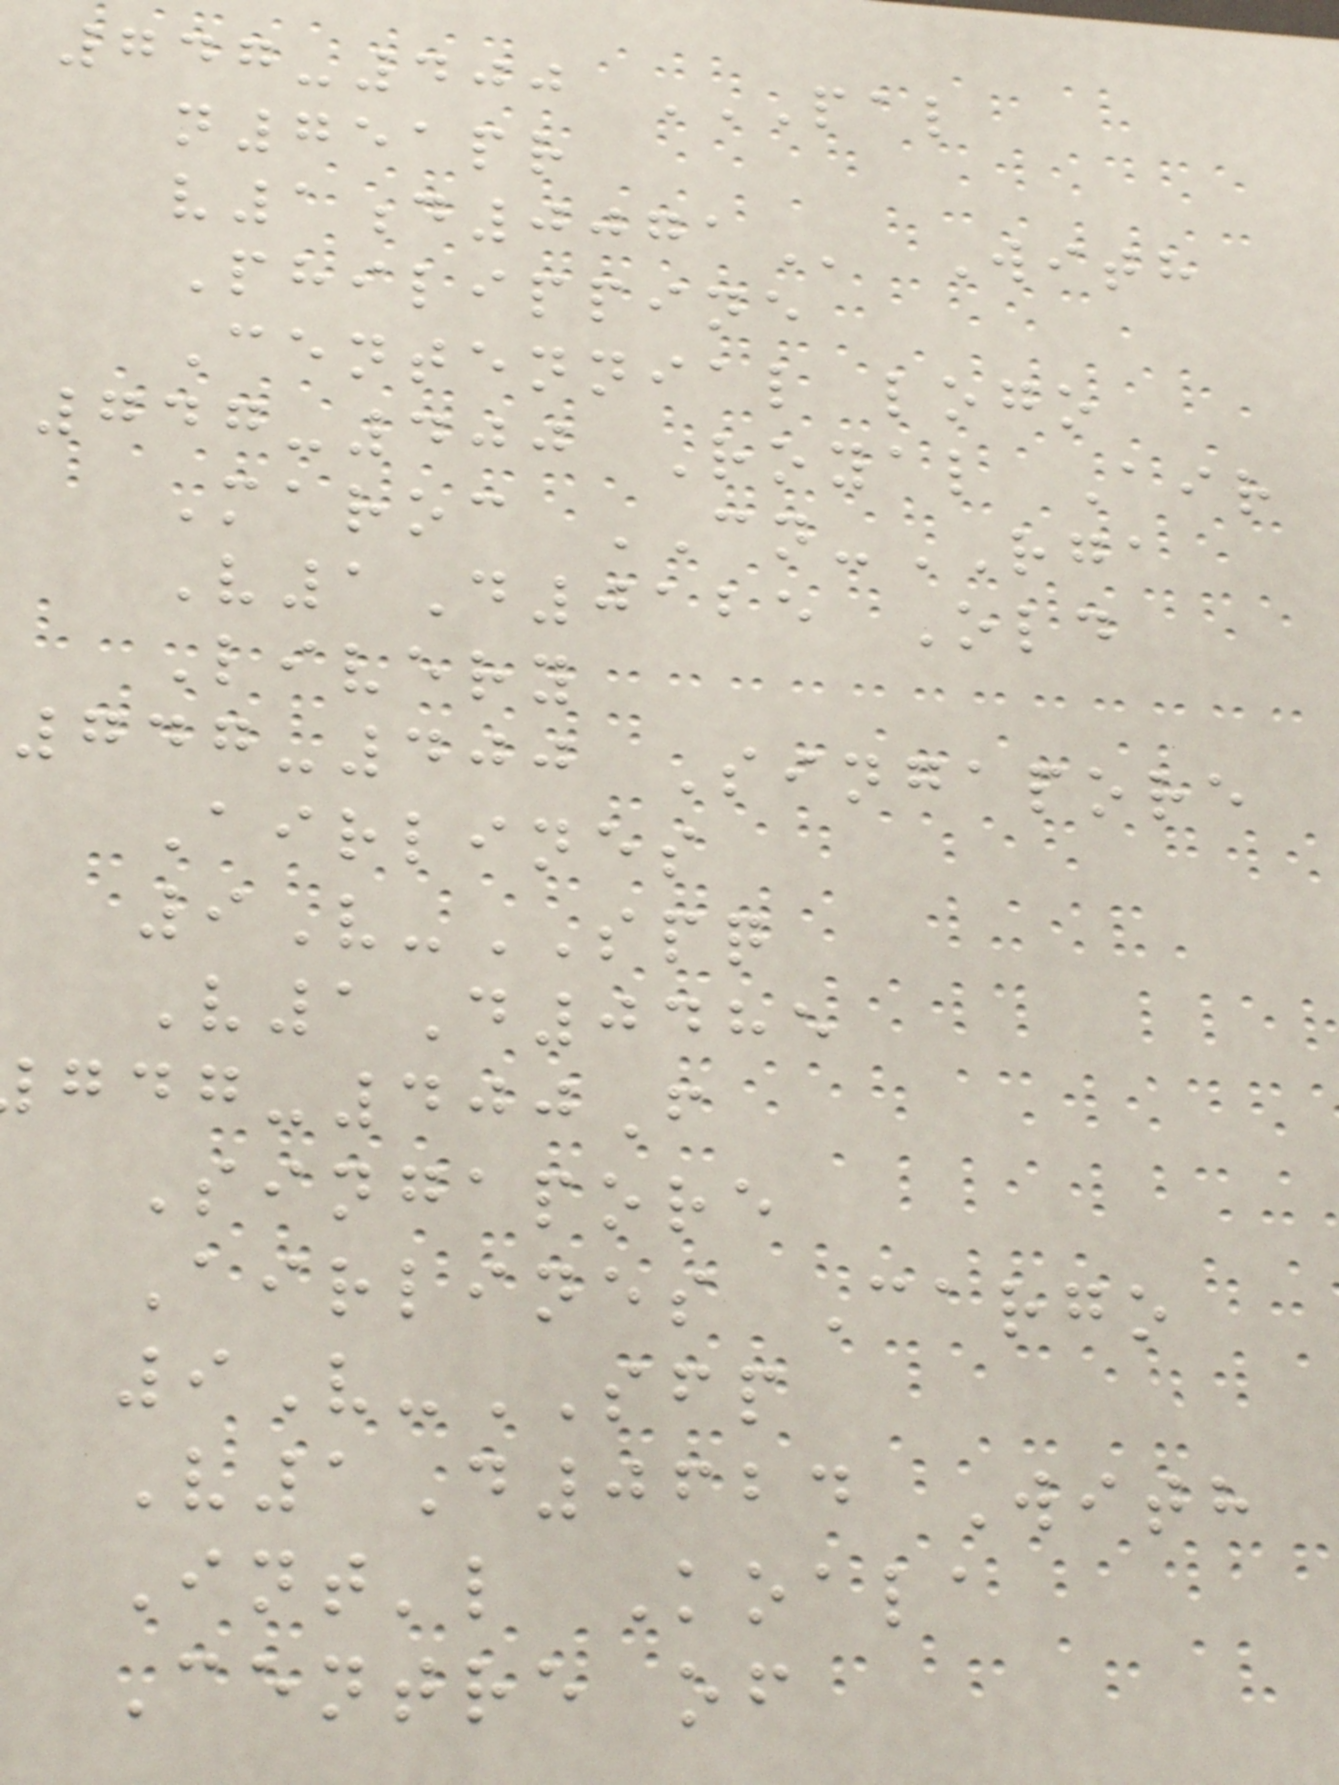747-400 PAL
n751pr
With
Philippine
Centennial logo
747-400 Royal Air
Maroc CN-RGA
V1D0125 Old
Livery
747-400 Singapore
Airlines
9V-SPQ
V1D0485
-400F
Singapore
Airlines Cargo
9V-SFP
V1D0624 With
Int'l Koala
Centre of
